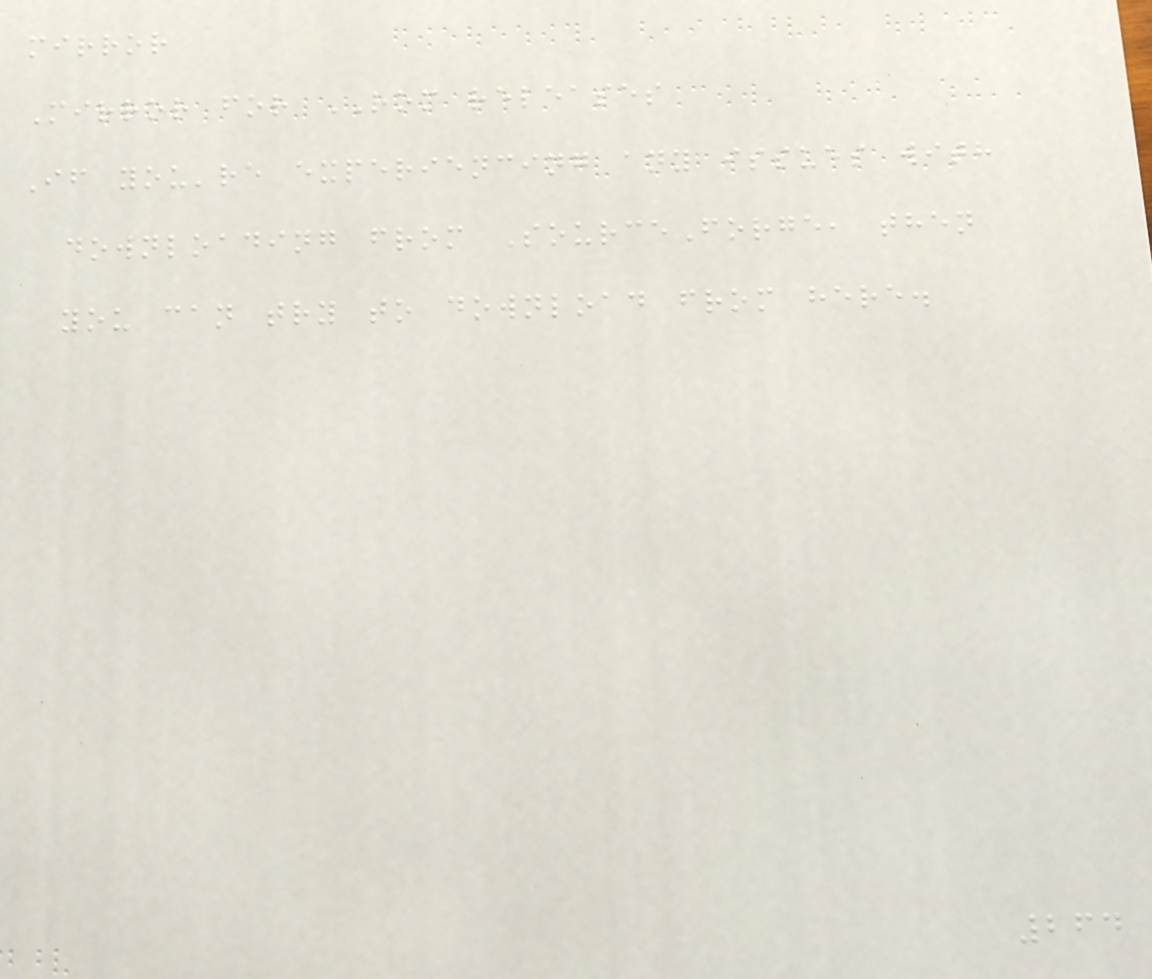mirror
Mirror for ROM releases
If you're experiencing any issues with
downloading from SourceForge, then
you can try to download from here.
264
